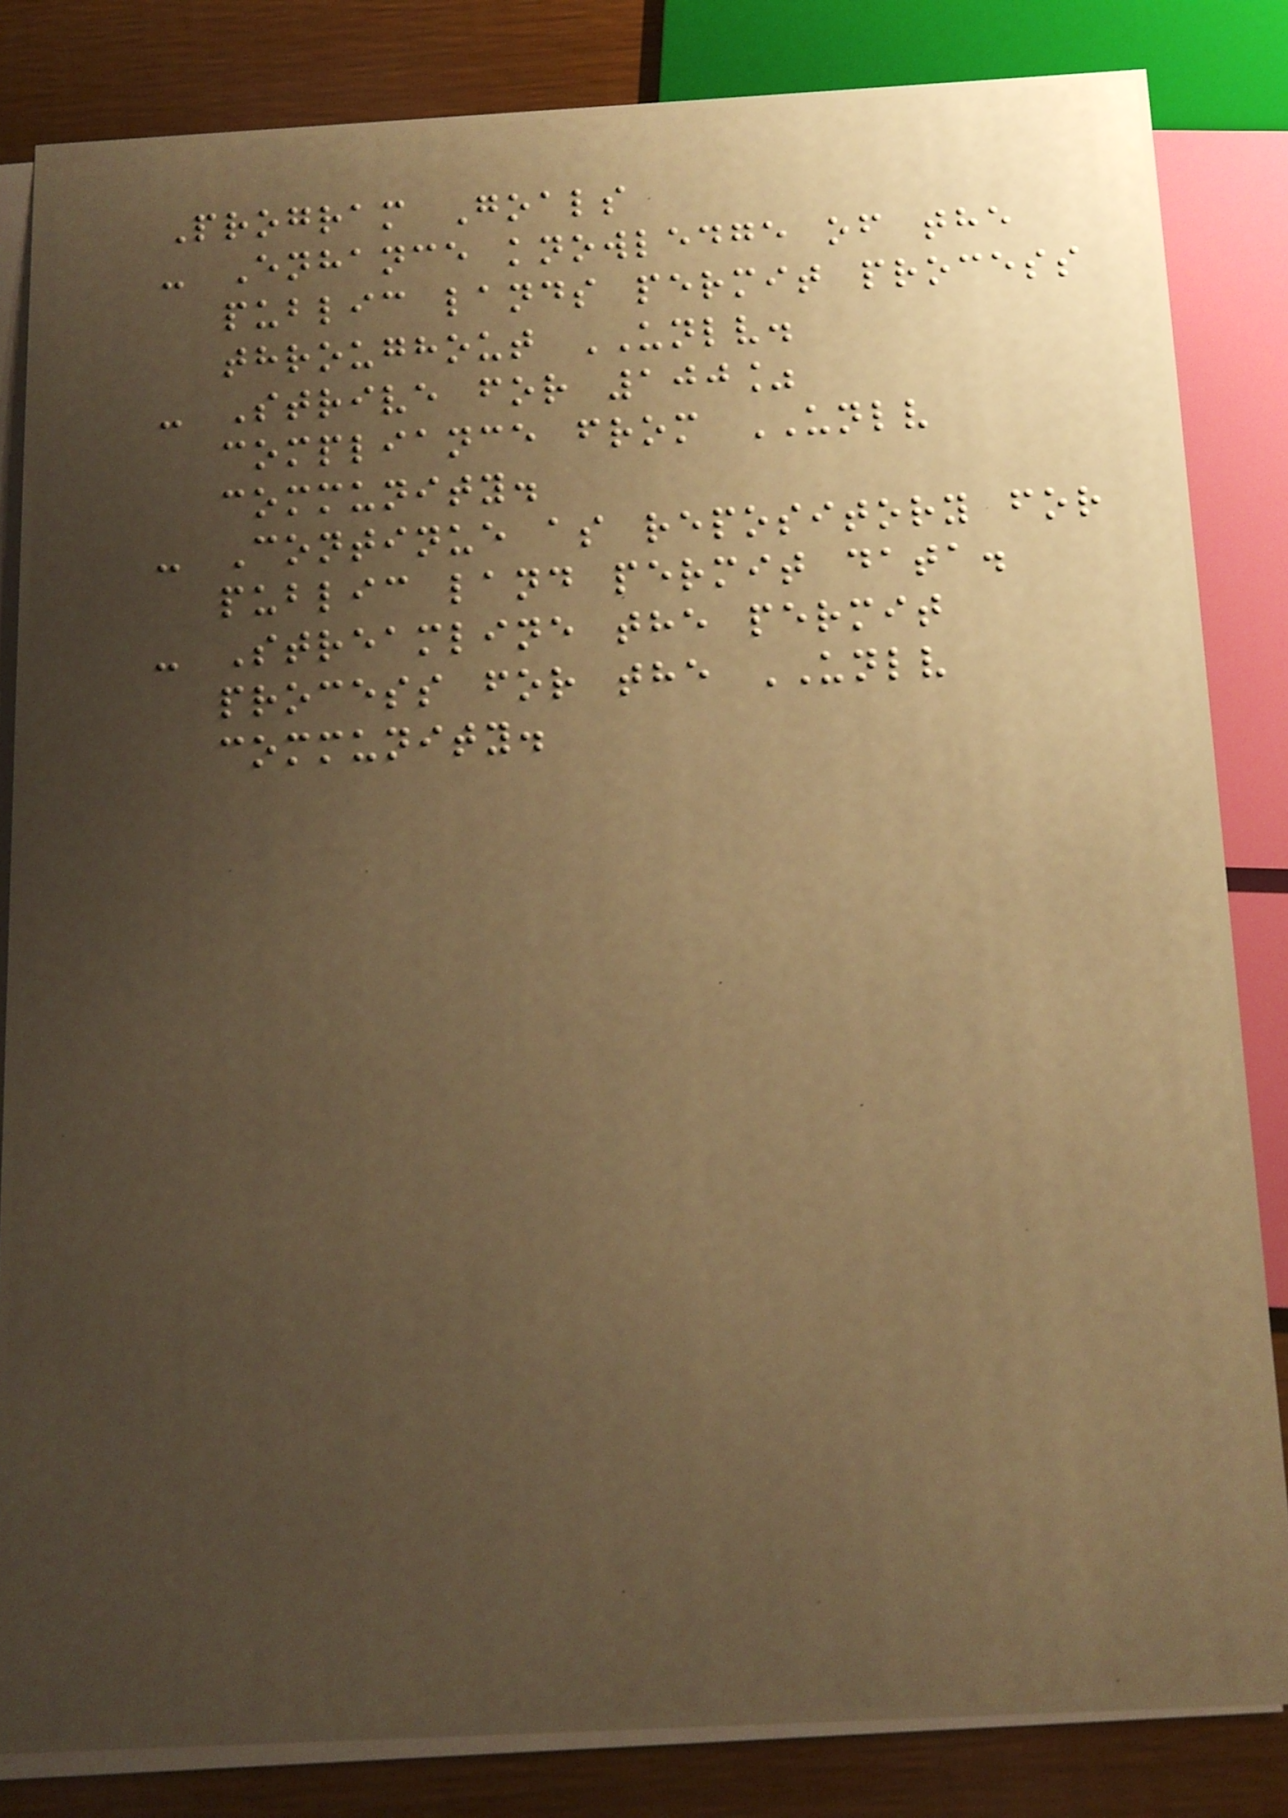Program Goals
- Enhance knowledge of the
public lands permit process
throughout UNLV.
- Strive for 100%
compliance from UNLV
community.
- Continue as repository for
public land permit data.
- Streamline the permit
process for the UNLV
community.
